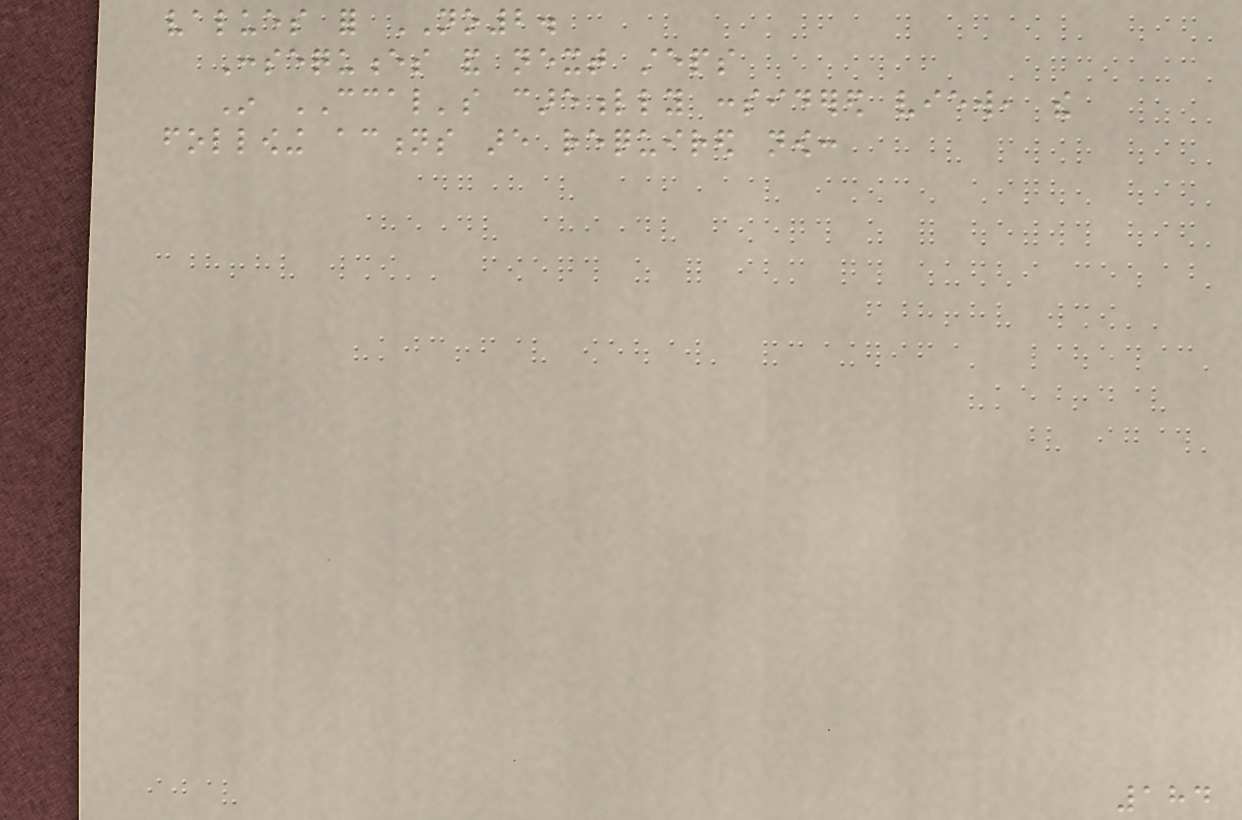values for NO2.
Consequences and next steps
In CCAL's carefully considered view, the
following actions are required now:
184
